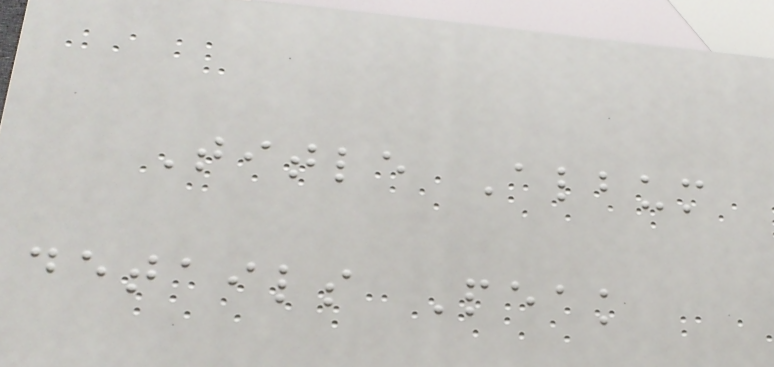Title Album
details Peak
